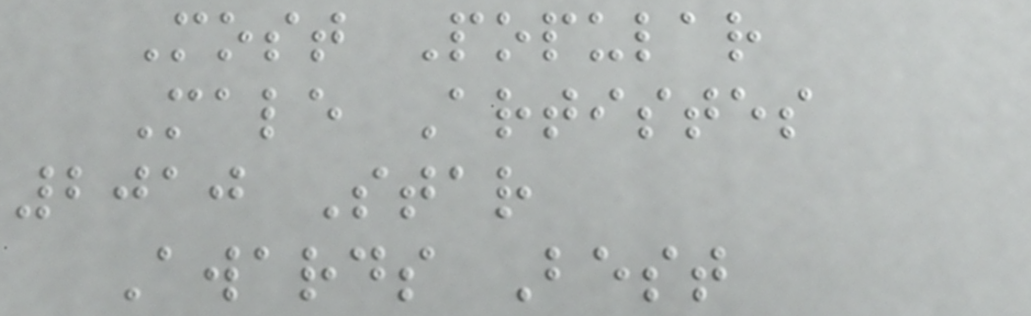Most Popular
Male Artistes
2010 Star
Awards Best
